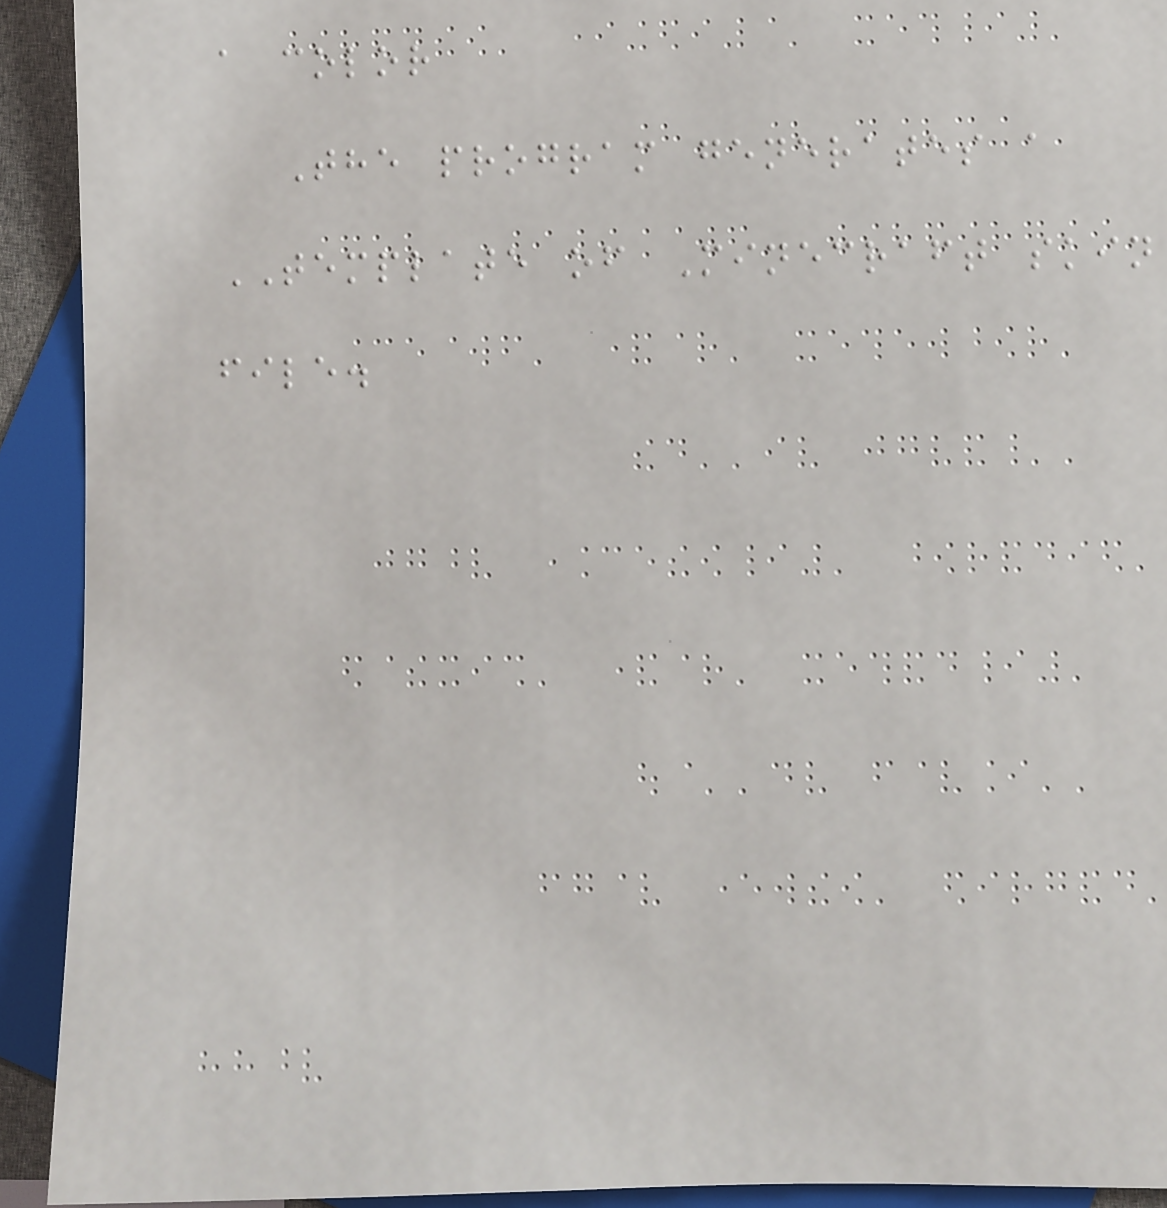a color
The program generates a
TEMPLATE of Minecraft skin
file.
